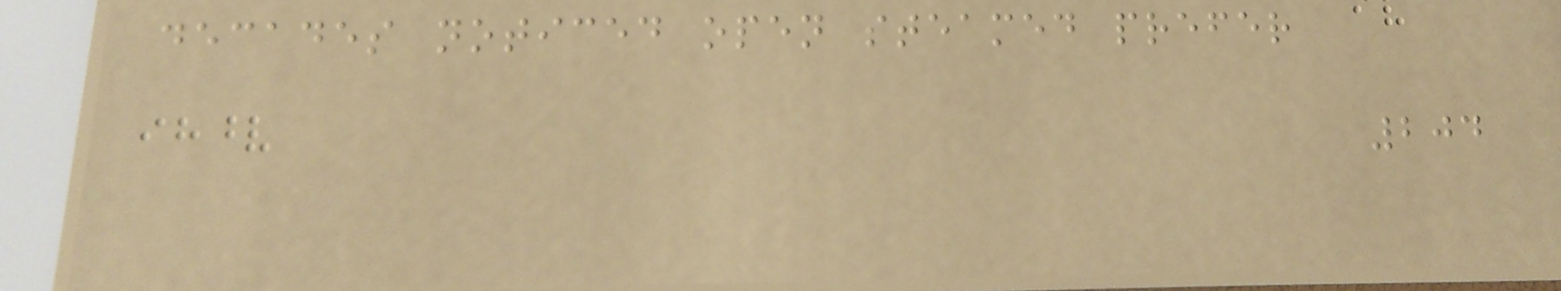decades noticed open steamed prefer
204
